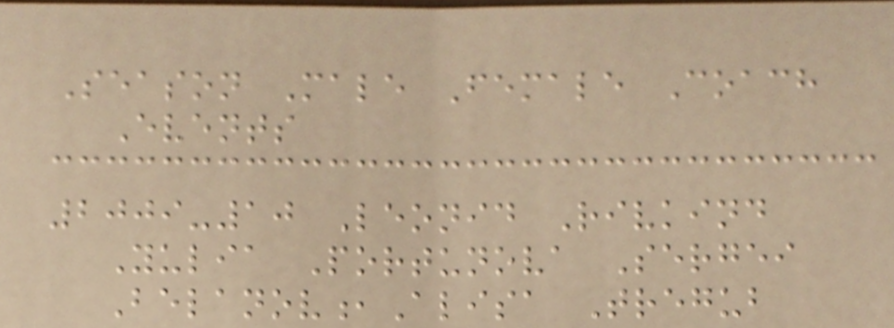Season Male Female Coach
Events
2009-10 Leonid Rivkind
Yulia Portunova Sergei
Belanov,Alisa Tregub
